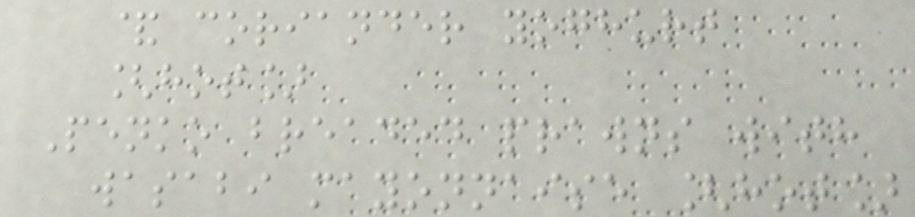& coriander yoghurt
[hot]
Penko breaded prawns with
wasabi mayonnaise [hot]
